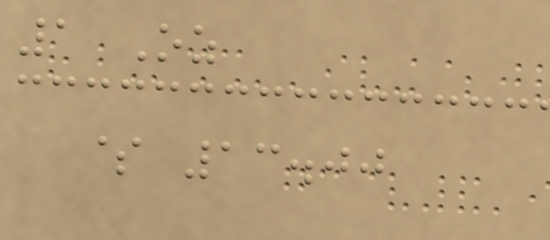1 Oz
$ 13.00
